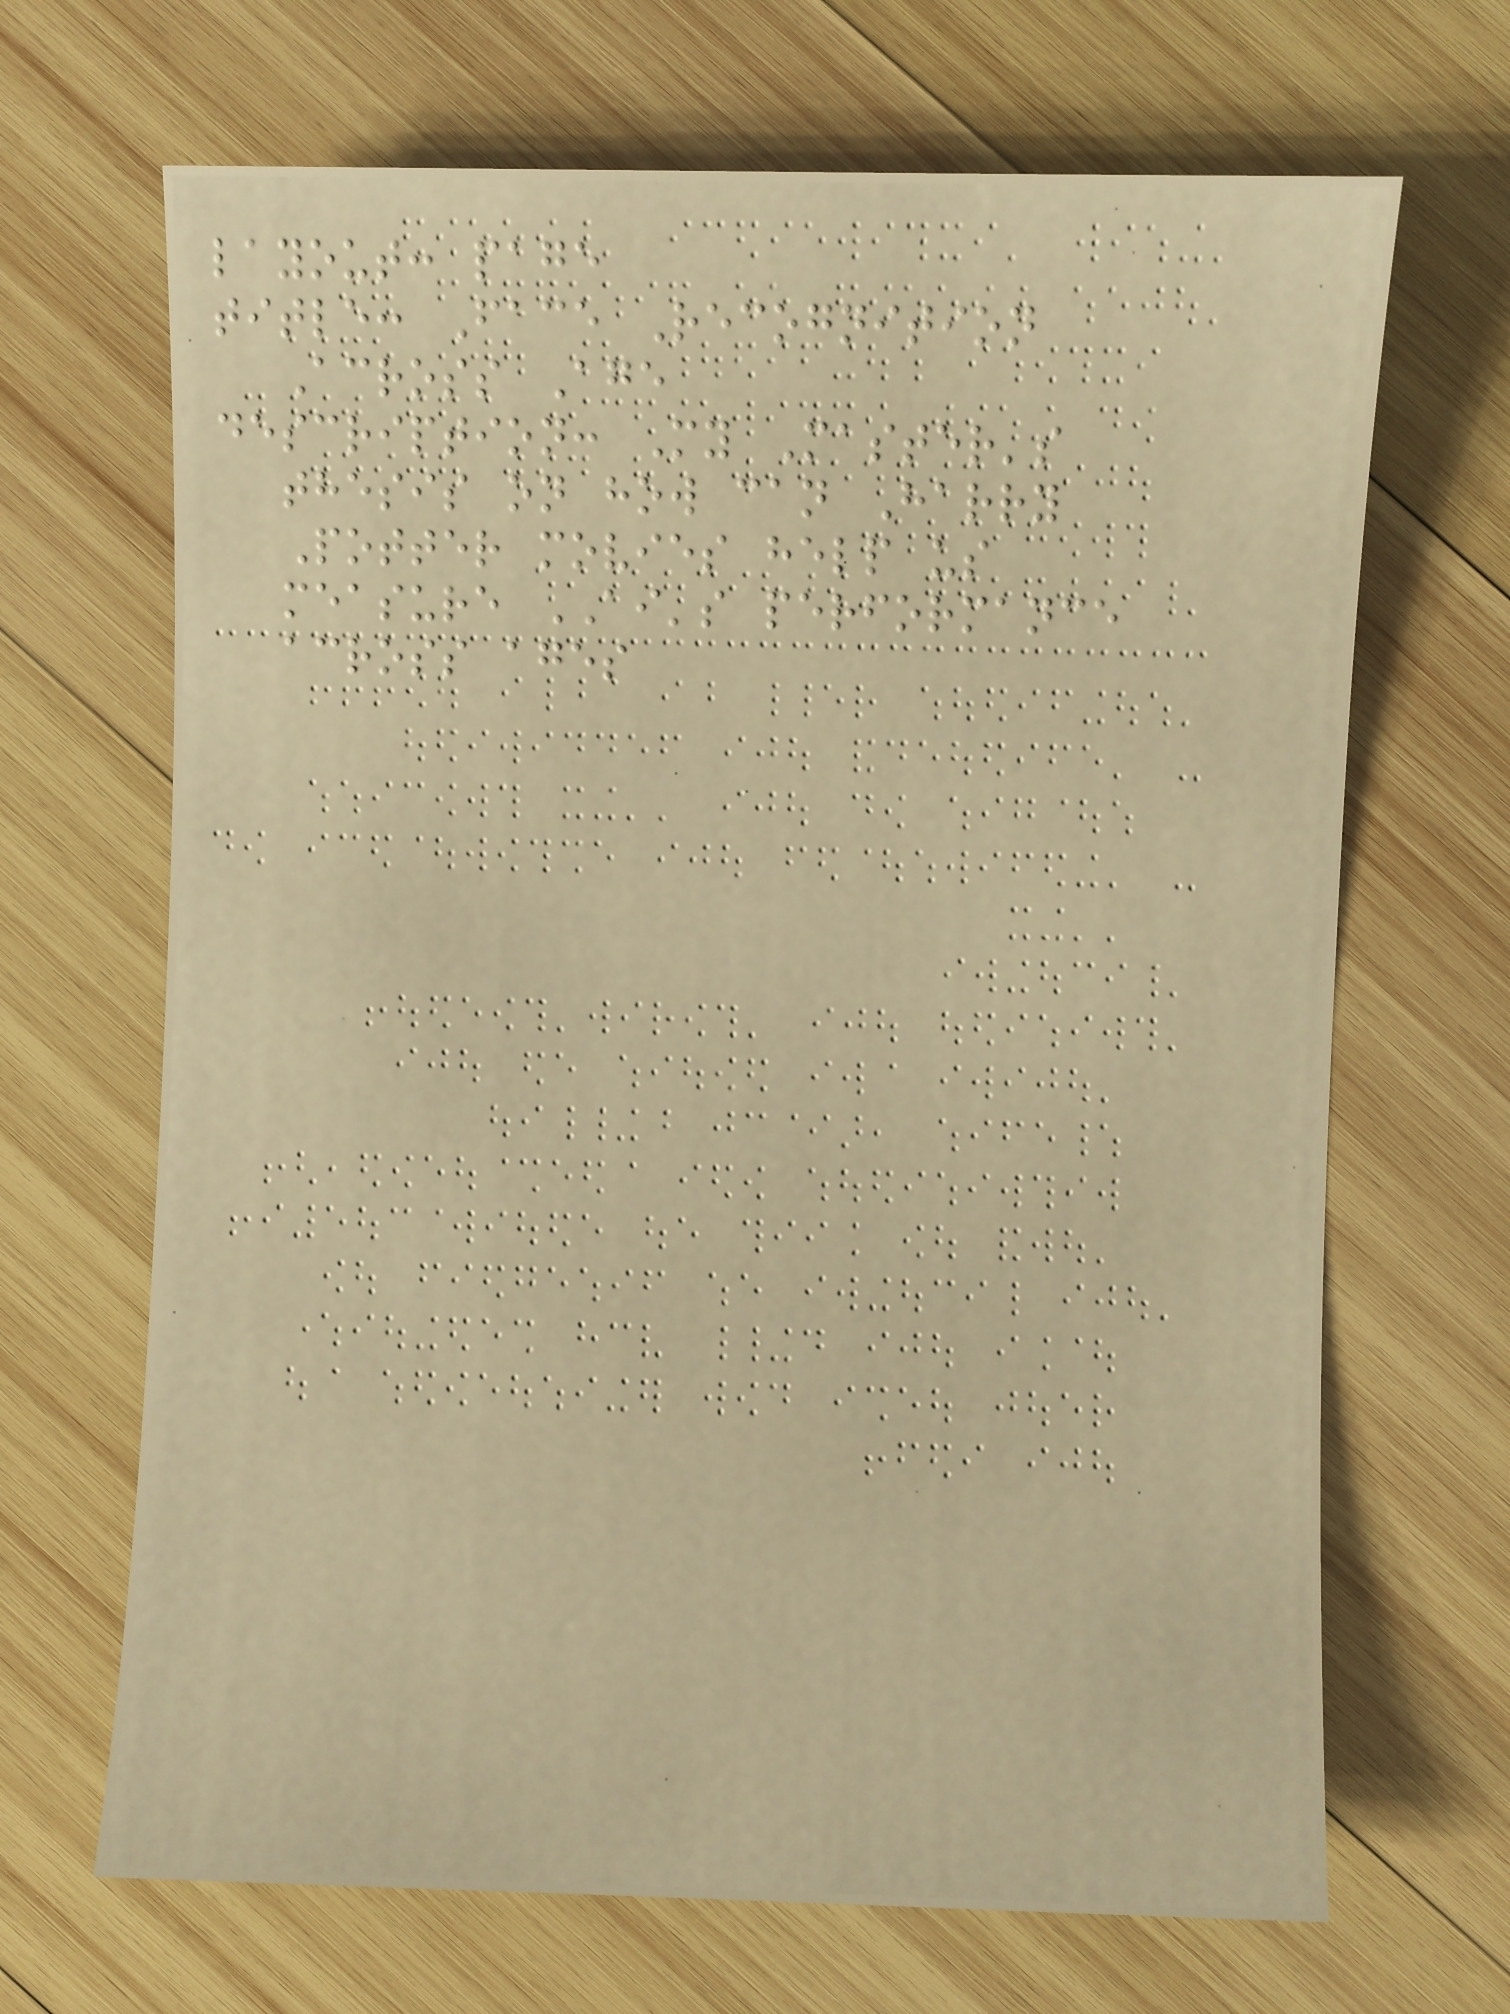layout: page
title: Face Recognition
Across Age
description: My Master's
thesis on how can Harry
Potter movies help us
measure AI's performance
across ages
